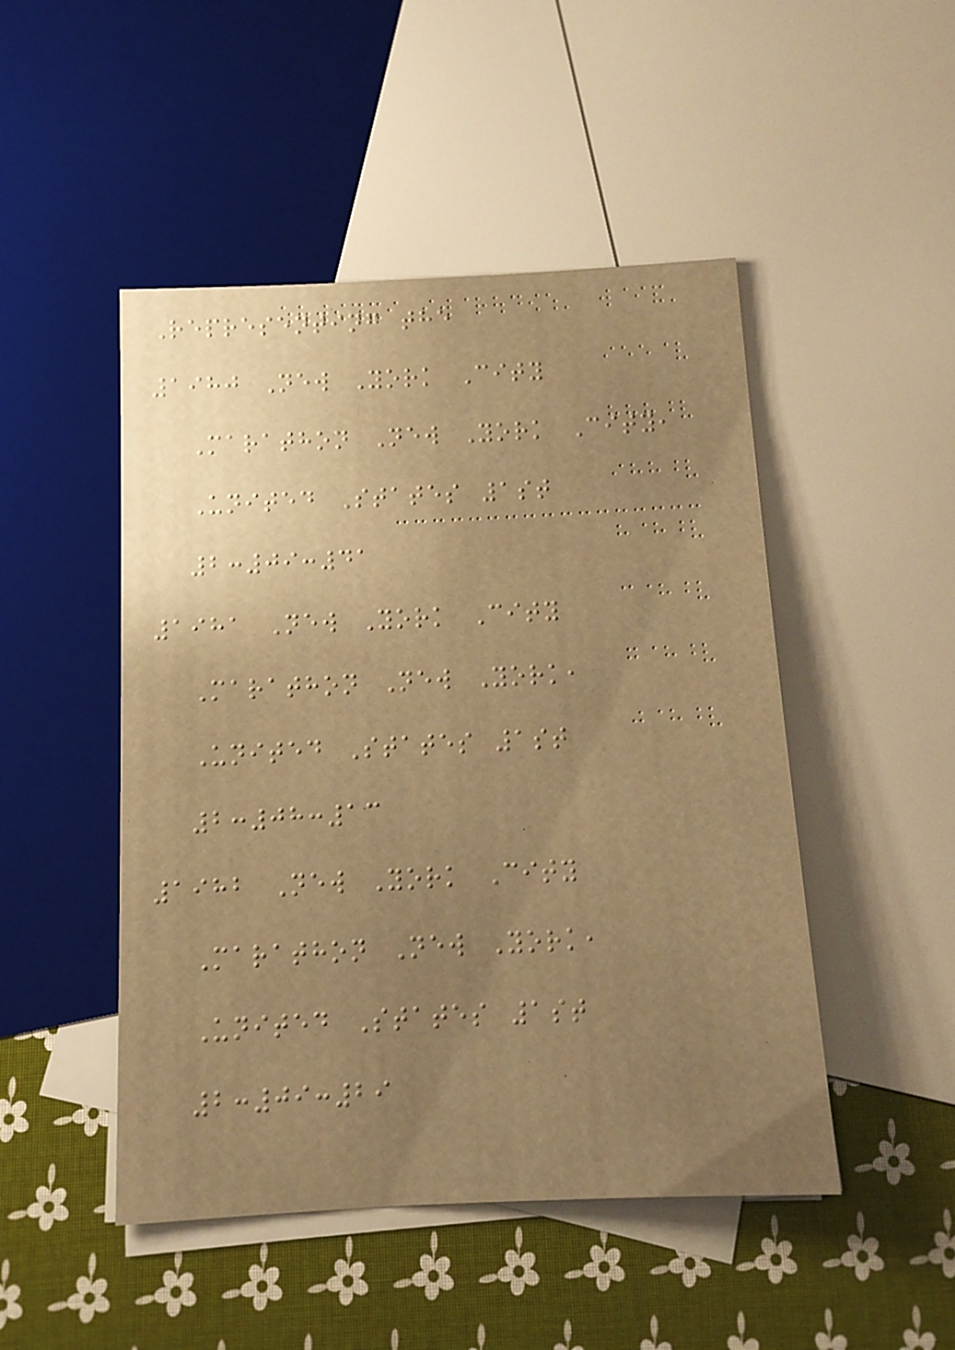Representing the
1980 New York City
Marathon New York City,
United States 1st
2:09:41
1981 New York City
Marathon New York,
United States 1st
2:08:13
1982 New York City
Marathon New York,
United States 1st
2:09:29
